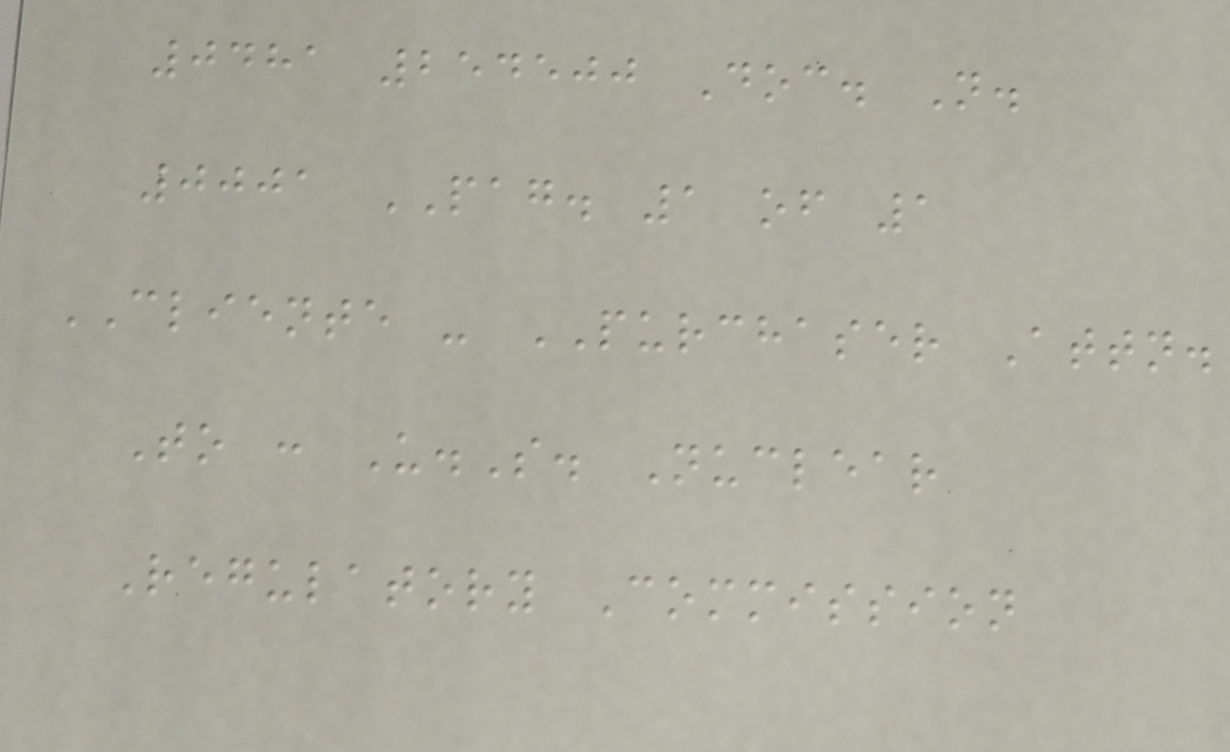0481 254500 Doc. N.
0001 PAG. 1 of 1
CLIENTE - PURCHASER Attn.
To : U.S. Nuclear
Regulatory Commission
